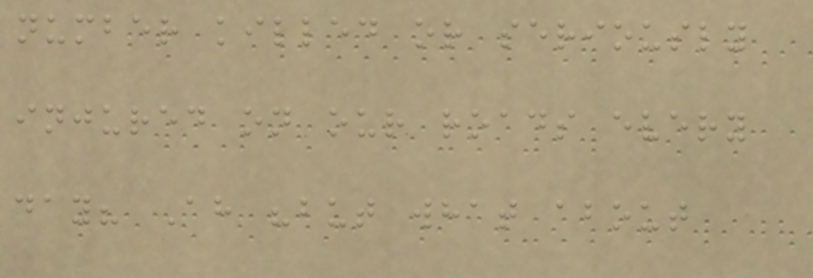number killed or seriously
injured on our roads every
day? Ah "but what about
